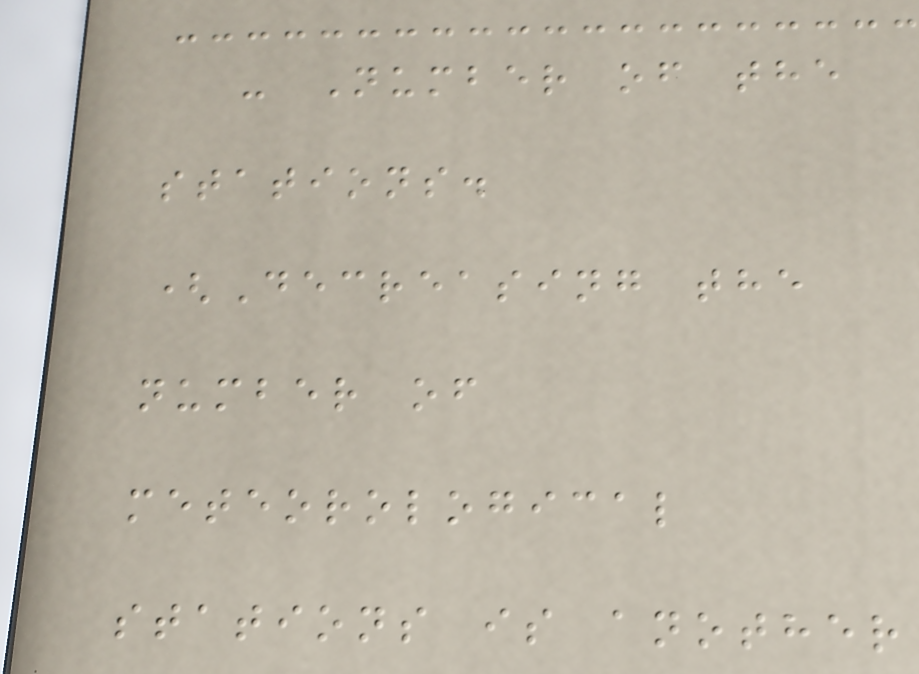- Number of the
stations.
(Decreasing the
number of
meteorological
stations is another
